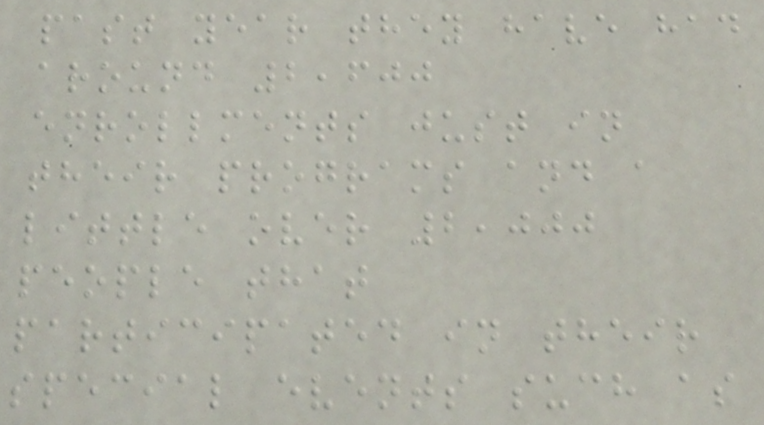past year they have had
around 2,600
enrollments just in
their programs and a
little over 2,000
people that
participated in their
special events such as
